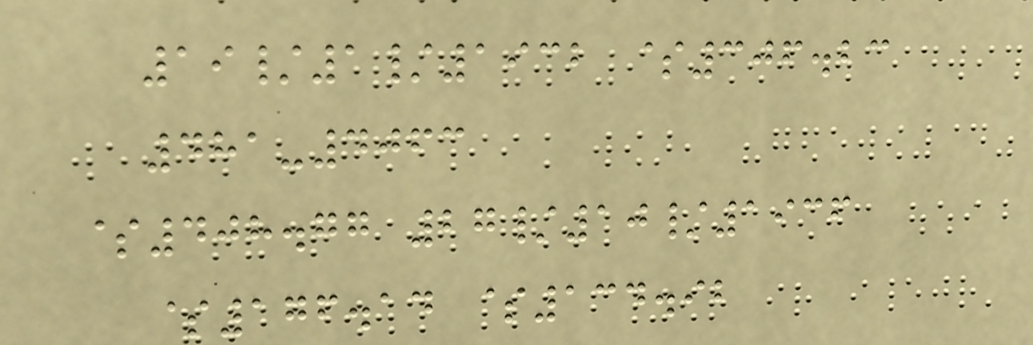19/1/1932 $306.23
481-4063
$408.77 27/10/1936
$176.14 $134.92
